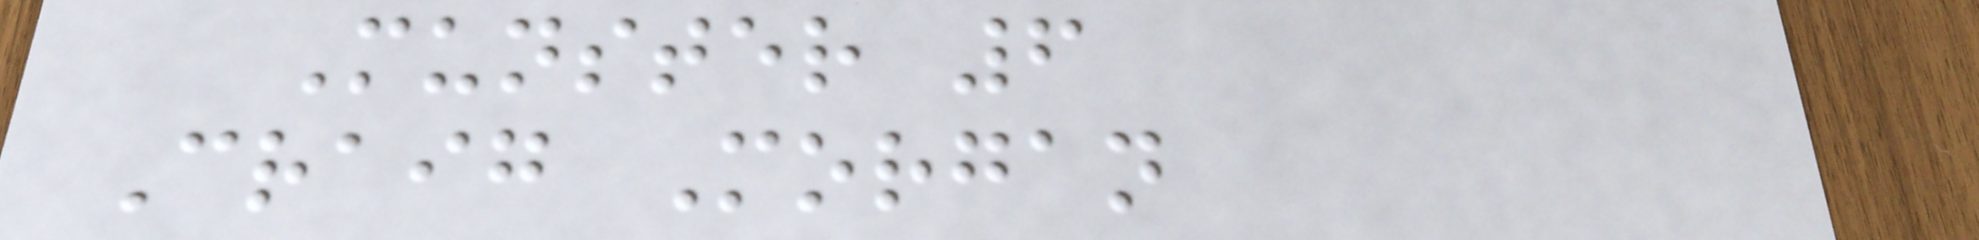Munster 6
Craig Morgan
